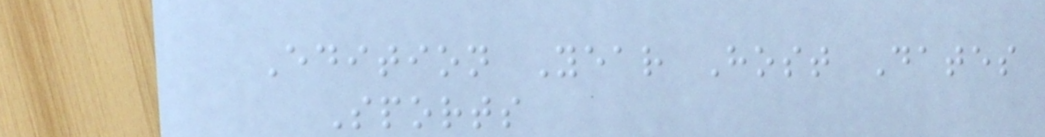Edition Year Host Dates
Sports
